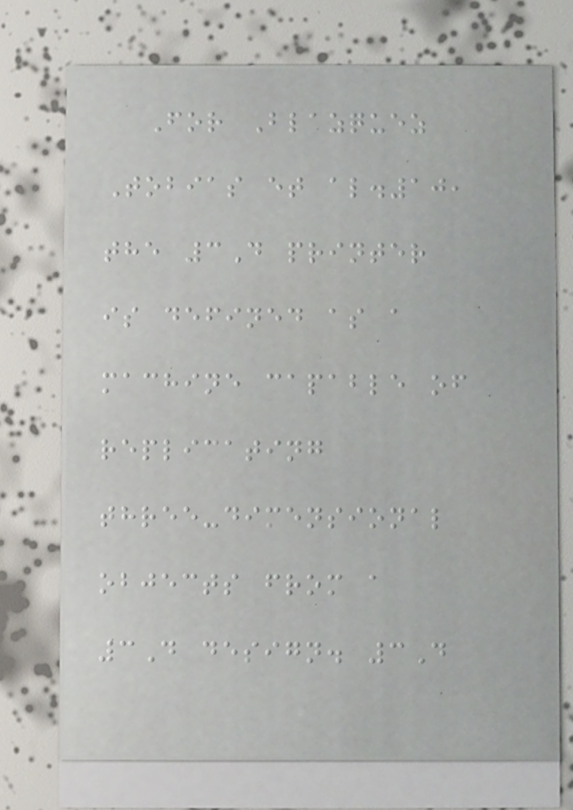For Blazquez
Tobias et al.10,
the 3D printer
is defined as a
machine capable of
replicating
three-dimensional
objects from a
3D design. 3D
